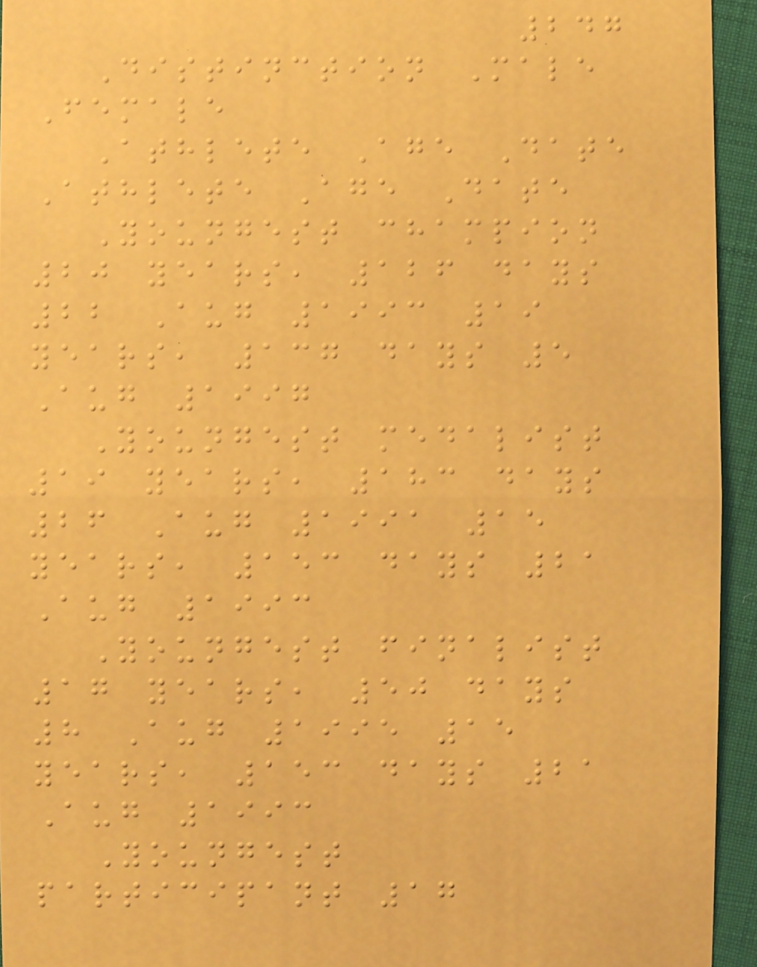247
Distinction Male
Female
Athlete Age Date
Athlete Age Date
Youngest champion
20 years, 126 days
22 Aug 1993 19
years, 137 days 5
Aug 1997
Youngest medalist
19 years, 183 days
26 Aug 1991 15
years, 153 days 21
Aug 1993
Youngest finalist
17 years, 50 days
8 Aug 1995 15
years, 153 days 21
Aug 1993
Youngest
participant 17
